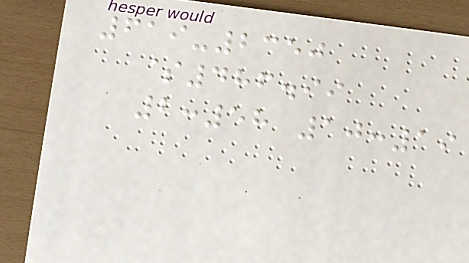619-2350
$486.99
2:58 10:19
